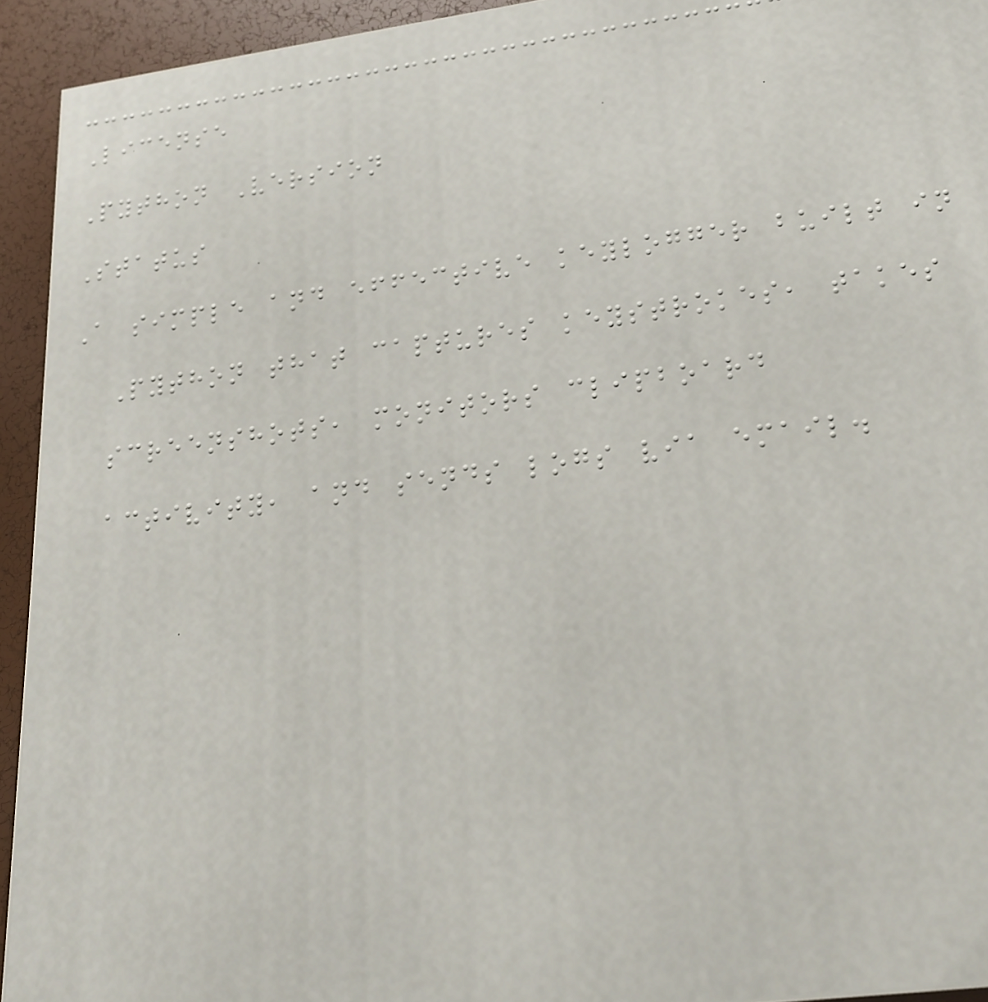License
Python Version
Status
A simple and effective keylogger built in
Python that captures keystrokes, takes
screenshots, monitors clipboard
activity, and sends logs via email.
